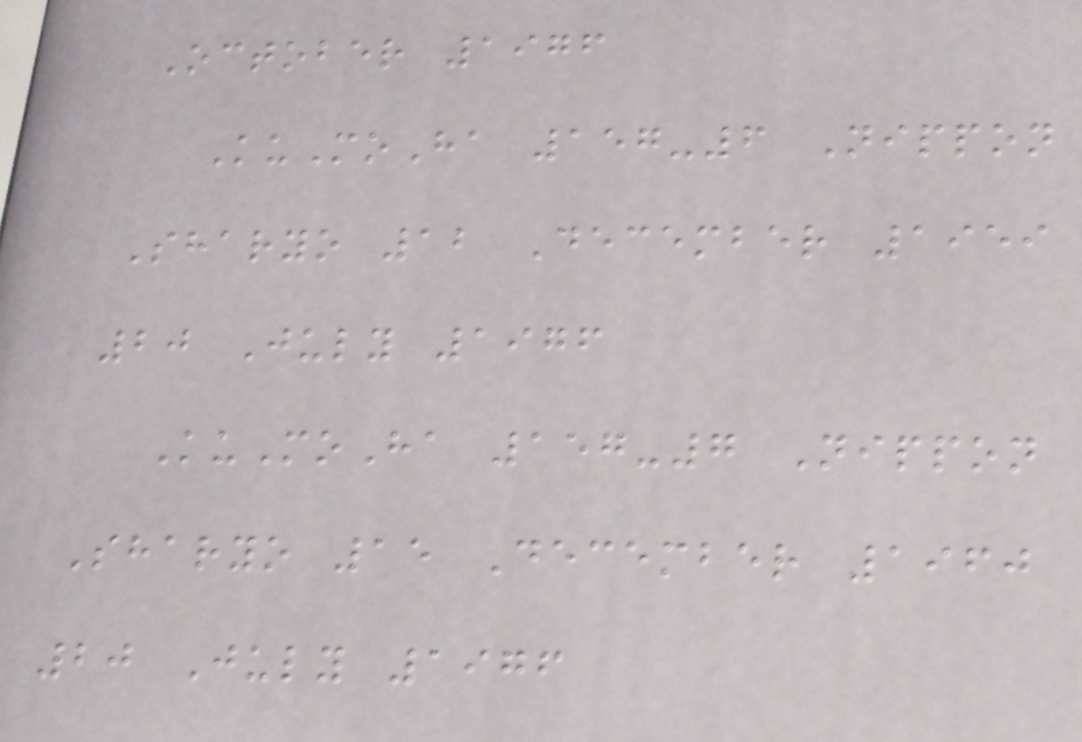October 1976
KuMoHa 157-6 Nippon
Sharyo 12 December 1959
20 July 1976
KuMoHa 157-7 Nippon
Sharyo 15 December 1960
20 July 1976
